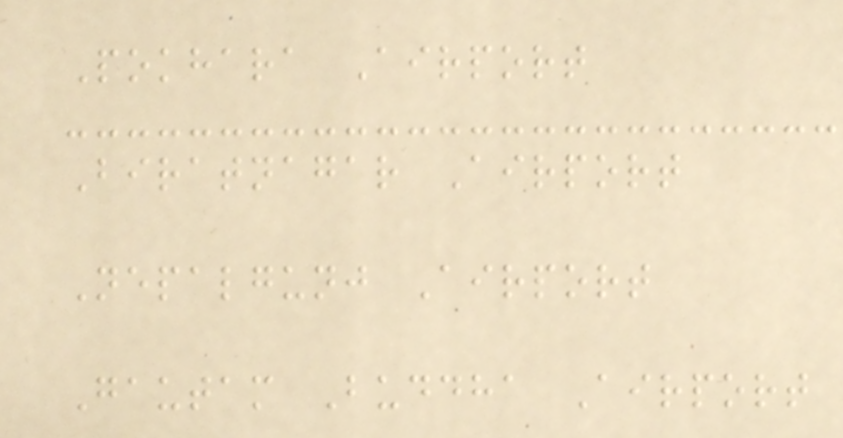Pokhara Airport
Biratnagar Airport
Nepalgunj Airport
Gautam Buddha Airport
